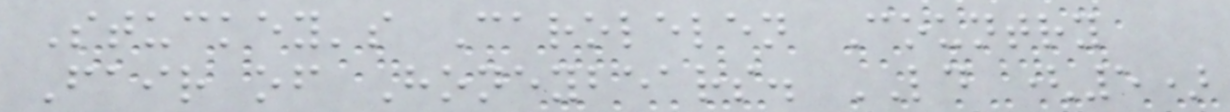Stuckey's Carolelen Country
Fair of Honeybears. LD (5)
